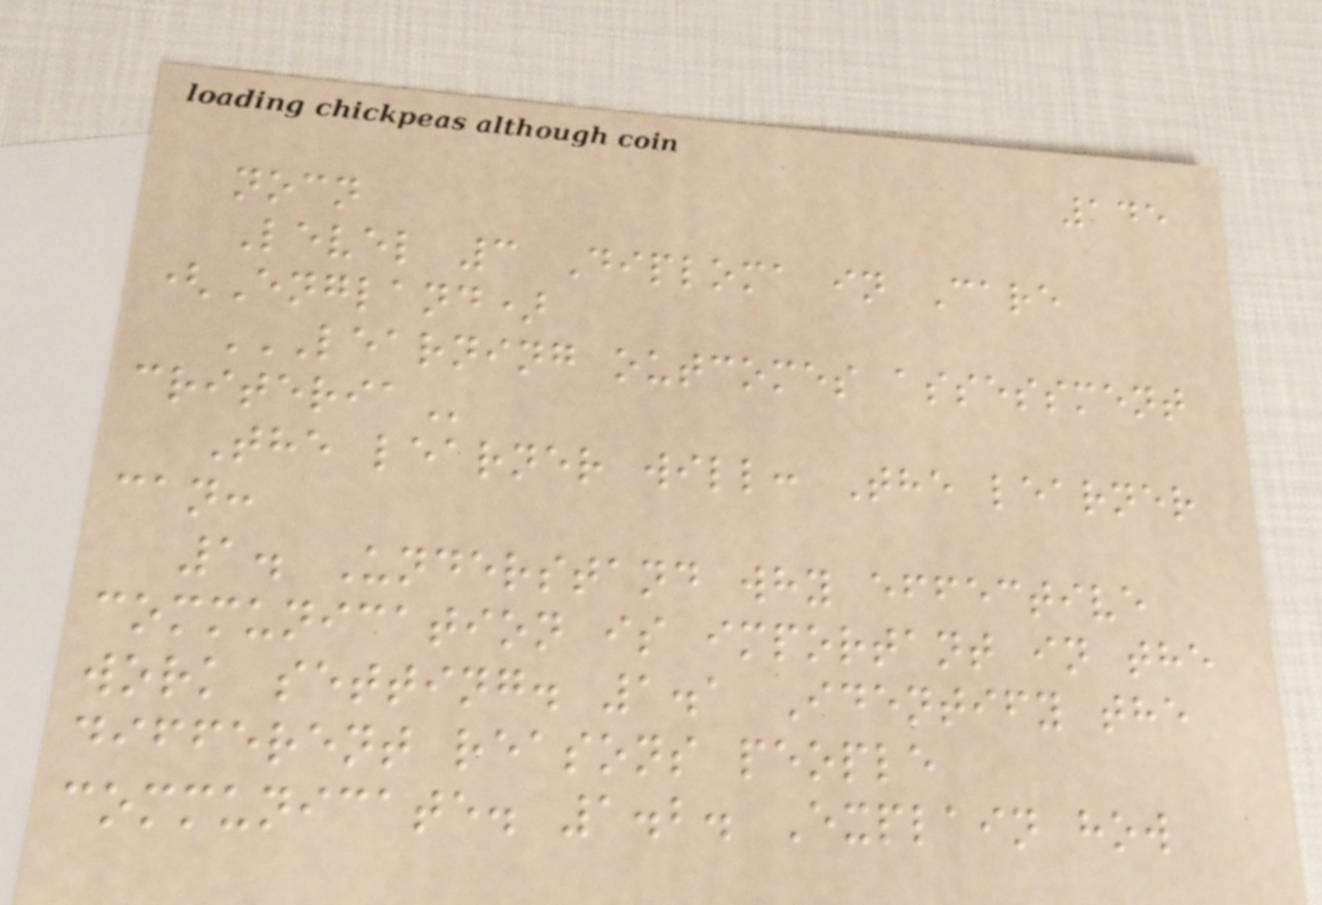145
nocn
Level 3 Diploma in Care
(England)
LEARNING OUTCOMES ASSESSMENT
CRITERIA
The learner will: The learner
can:
1. Understand why effective
communication is important in the
work setting. 1.1 Identify the
different reasons people
communicate. 1.2. Explain how
